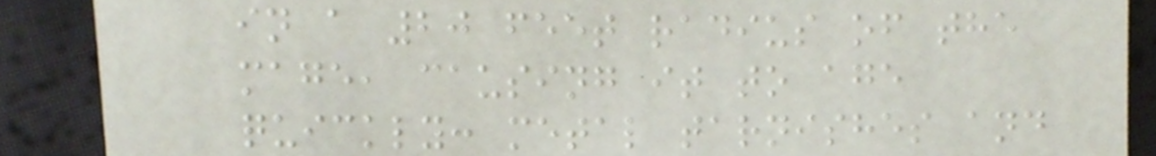in a 20 feet radius of the
mage, causing it to age
quickly: metal tarnishes and
